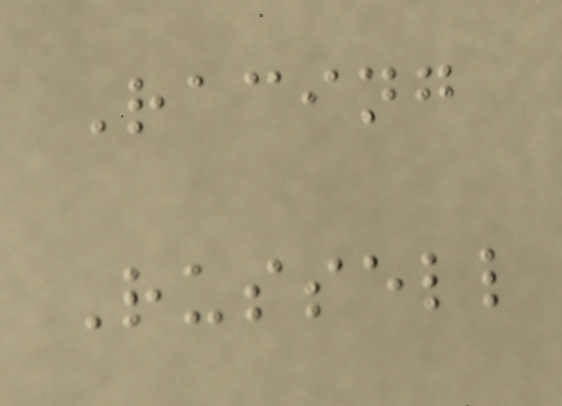Racing
Russell
